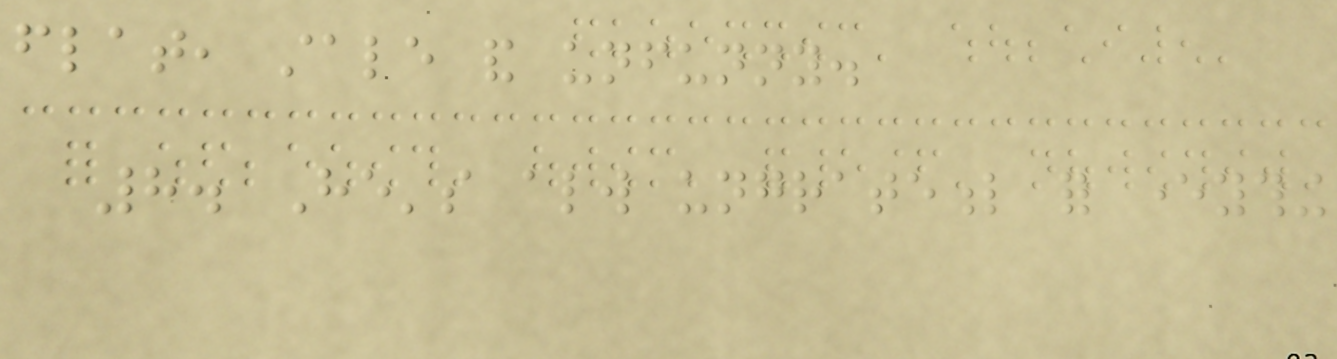flat, stale and unfunny.
8. He's always ungrateful for everything
